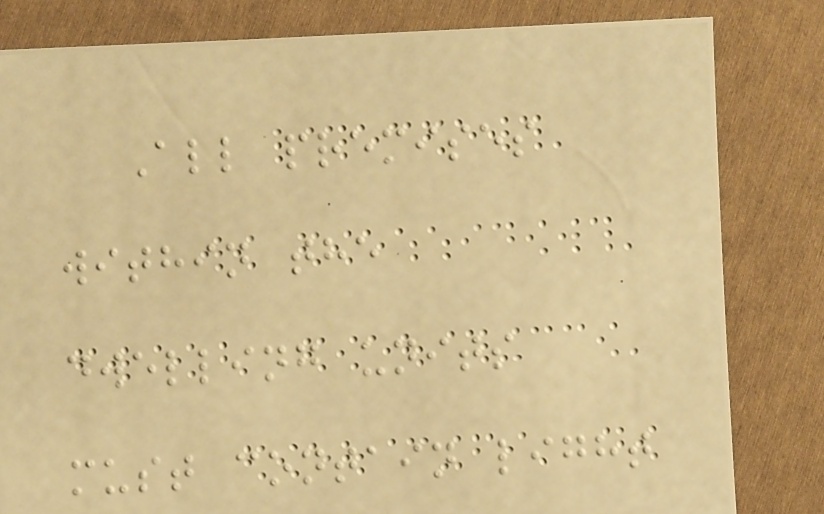All premises
within the
dwelling units
must contain light
